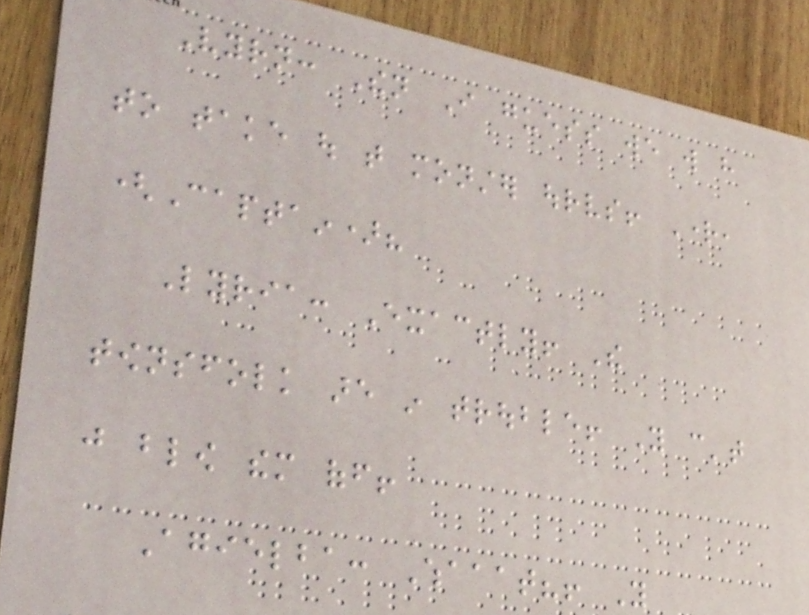Vyrn: Then I guess we will have
to take out that monster ourselves! Right,
(Captain)?
Lyria: Exactly! The
townsfolk are in trouble! You can't
just blow them off!
Agielba: Whaaat?! You
